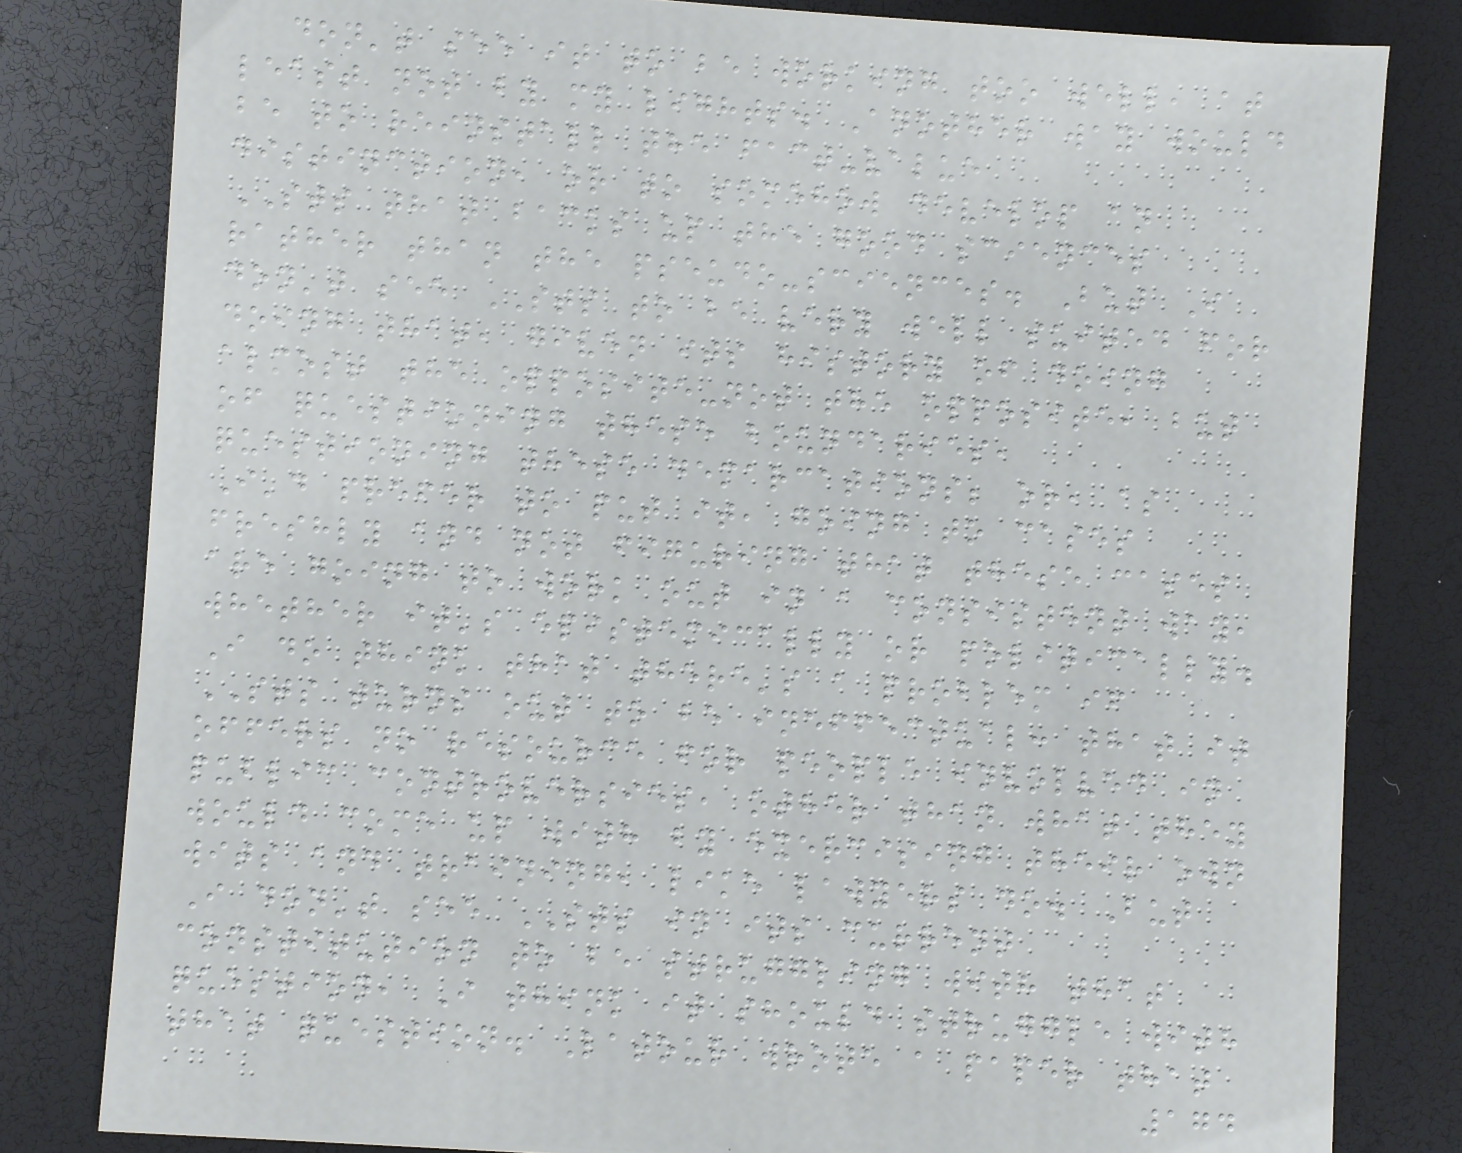don't see it to be working too well, at
least not by my lights. Another way would
be to reinstall the fact-value
distinction, or to somehow develop an
STS that backs up the good sciences
rather than the pseudo-sciences. But I
don't see STS to be very well suited for
doing that, given its history of doing
almost the opposite-not the opposite, but
of questioning these boundaries,
questioning these demarcations; or, as
I'd prefer to put it, going to cases
freshly and not figuring that these cases
are going to work out in a consistent way,
whether it's epistemically or politically.
I do think that there's a problem if
STS turns out to be ineffectual: that it
offers no resource for people involved in
public controversies, other than what they
would come up with by exercising their own
wits and training, like lawyers do. But
I don't see STS in its current
constitution to be struggling with that
question, I think it should struggle with
that question. Latour wrote a paper that
174
